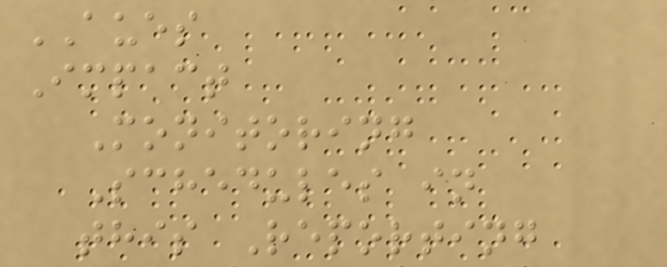AUES
Impact
Monitoring
Schedules in
this Reporting
